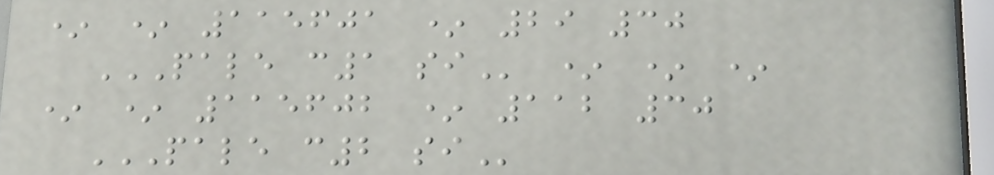* * 115601 * 29 30
PALE C1 SI * * *
* * 115602 * 112 30
PALE C2 SI
